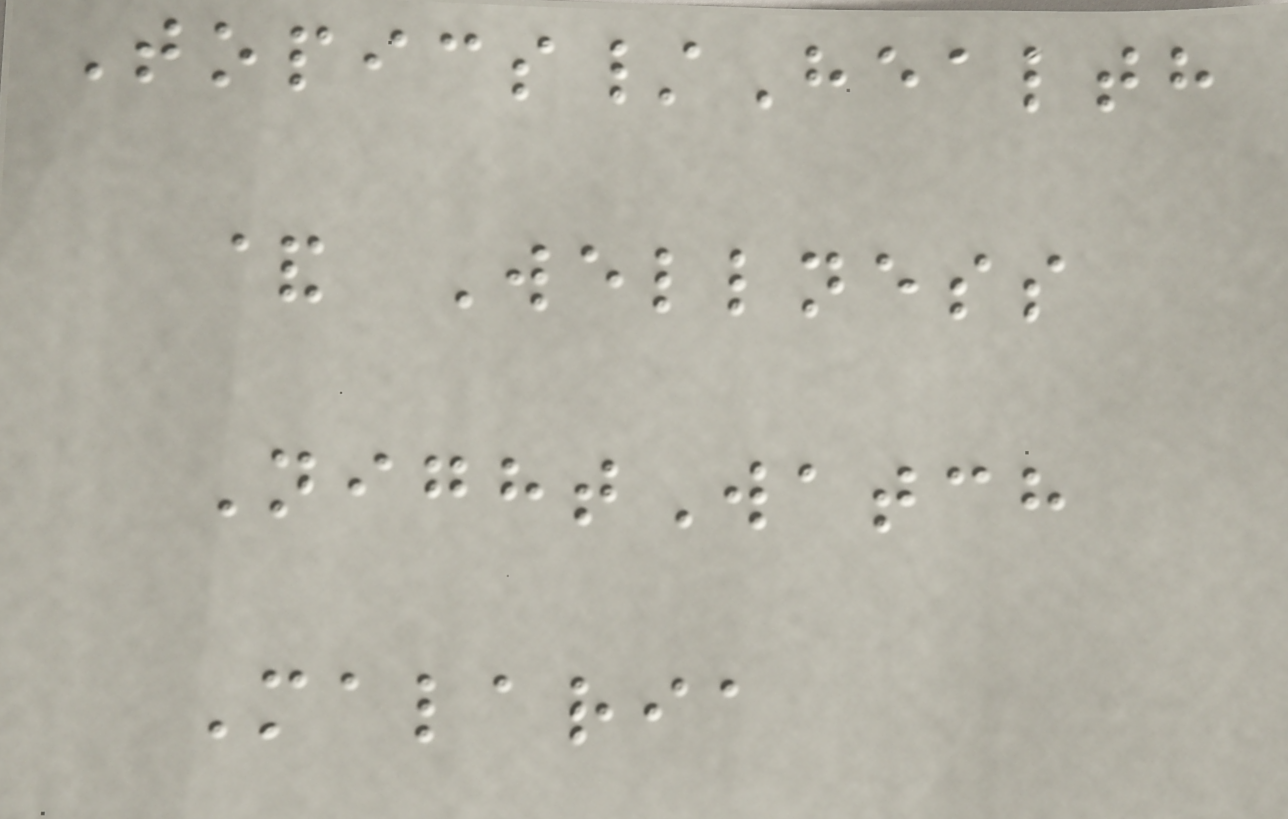Topics/Health
& Wellness
NightWatch
Malaria
